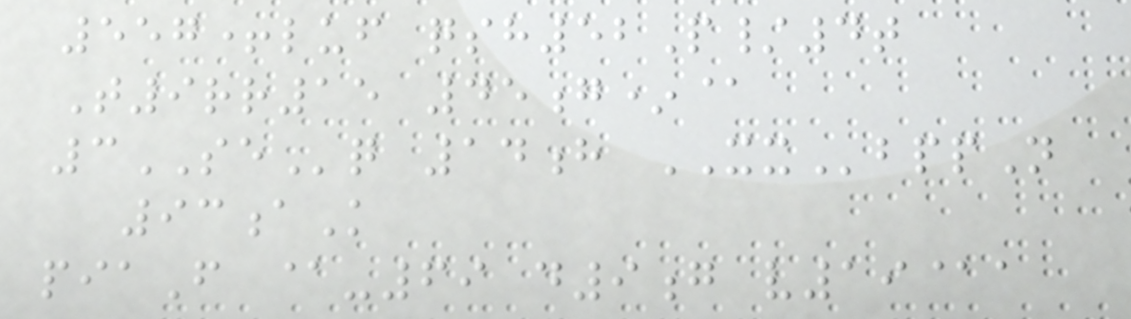557+luf qsh52P/4t
T9rr15 45g*@
3SEq 14h XXbppN
93aK
piaF @-69 d9g v19@a
